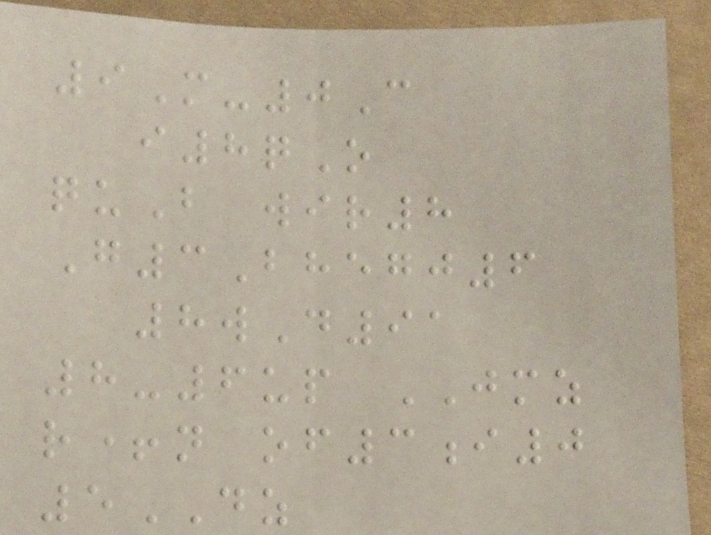9M-0C
i8qO
quB wir8
G3Bhegj6
8wD91
8-6up JMZ
r+n of3i0
5DZ
